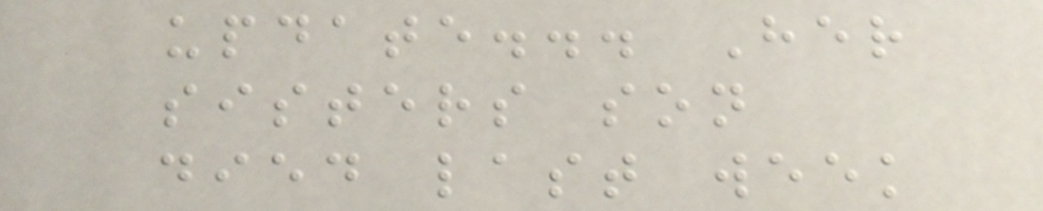update... Her
sisters son
died last week
